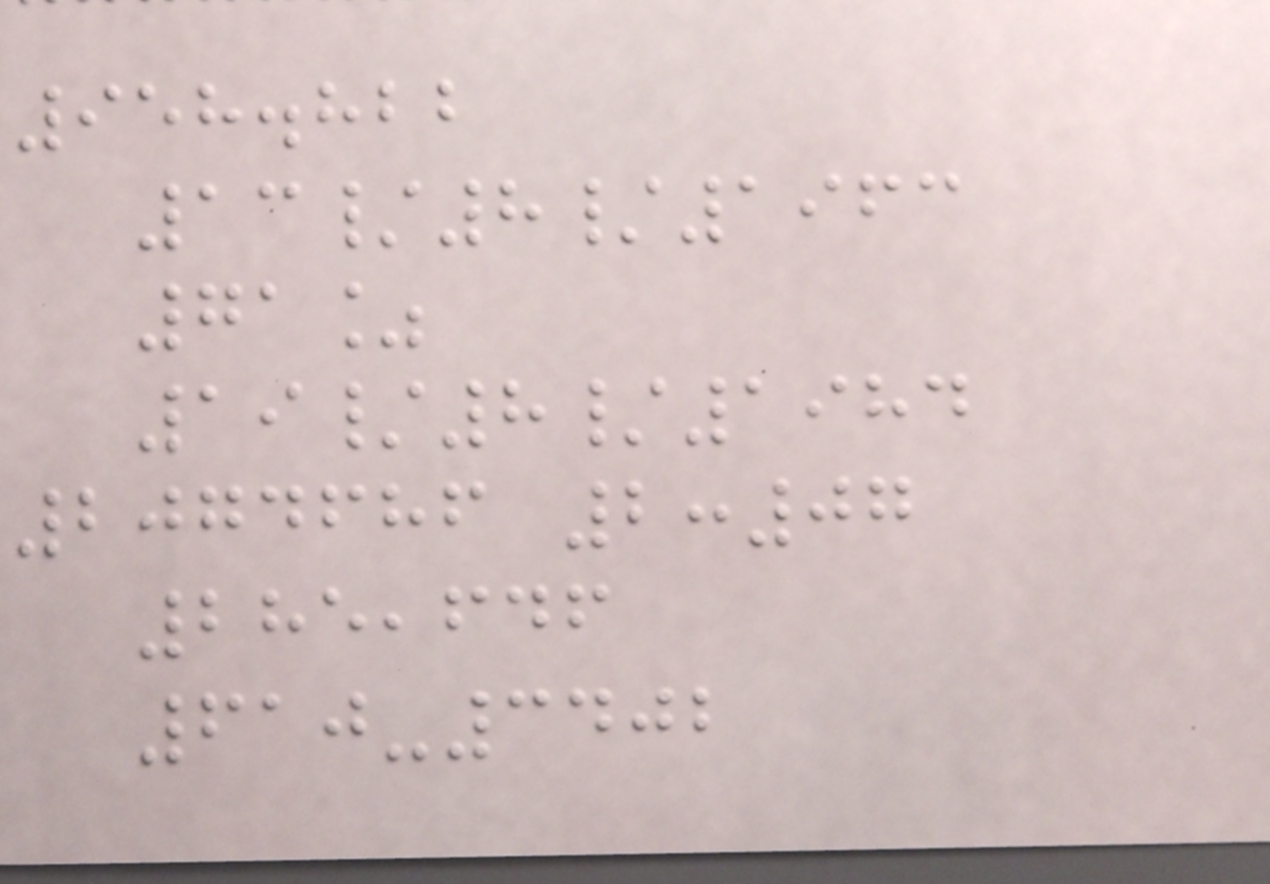958.822
13/8/1963
71%
19/8/1984
2074686 2:07
285,646
610-3402
